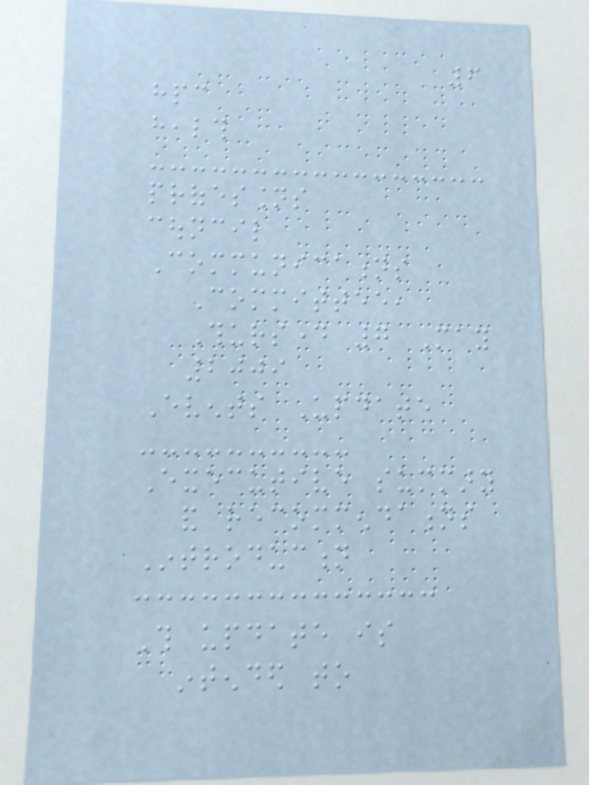6
hpc
health
professions
council
Communications
Committee,
Thursday 7 May
2009
Events Update
Executive summary
and recommendations
Introduction
This update is
intended to
